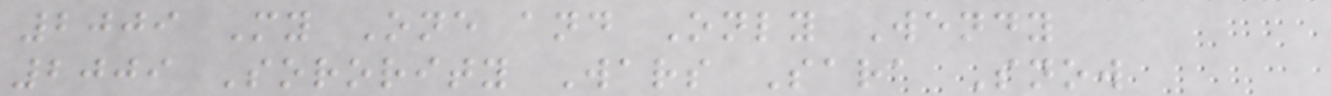2009 My One and Only Wendy
2009 Sorority Wars Sara Snow
